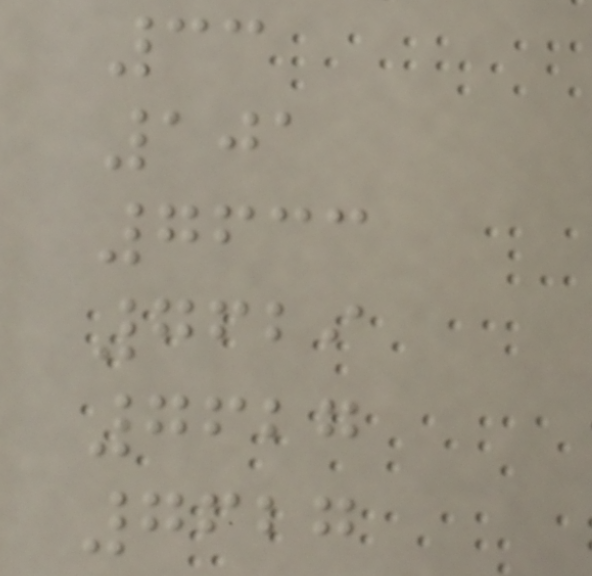33
101
7633
7629
7627
7627
